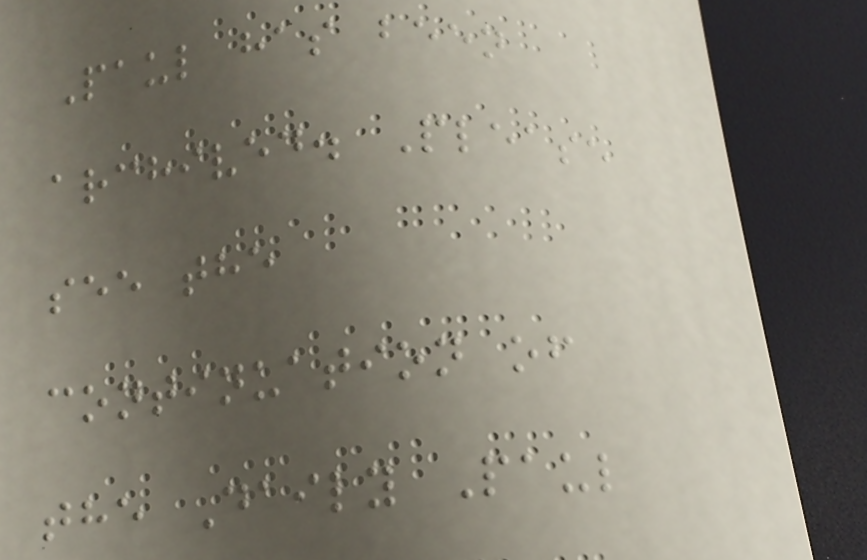Paul has been
archived. Please
see the
continuation of
the Daily Paul
